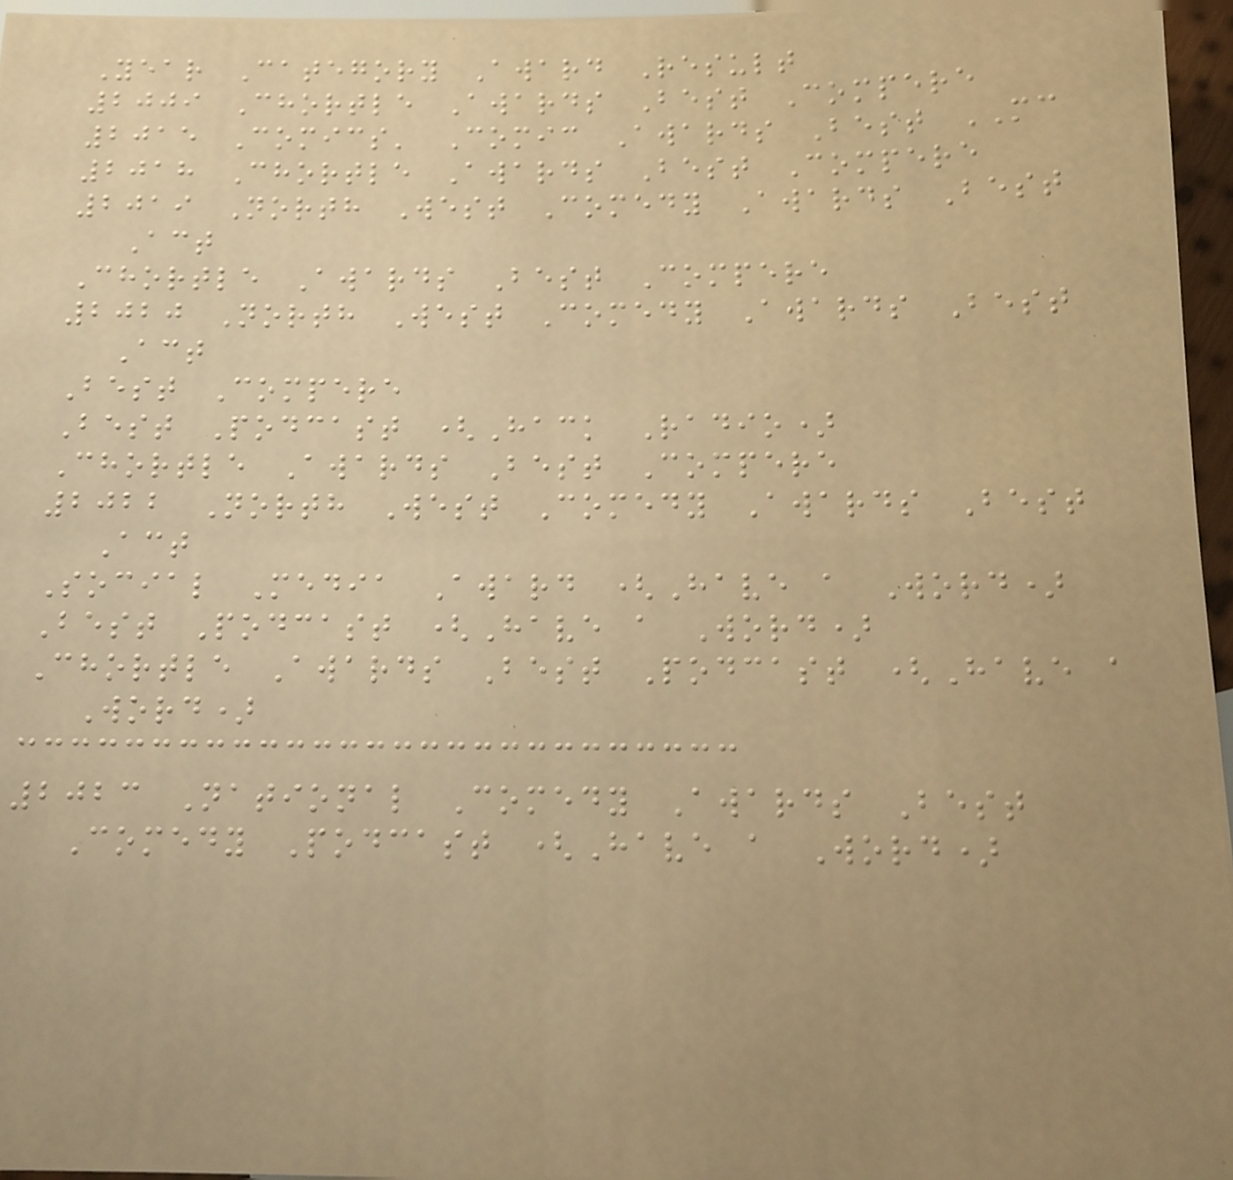Year Category Award Result
2009 Chortle Awards Best Compere
2015 Comics' Comic Awards Best MC
2018 Chortle Awards Best Compere
2019 North West Comedy Awards Best
Act
Chortle Awards Best Compere
2020 North West Comedy Awards Best
Act
Best Compere
Best Podcast (Hack Radio)
Chortle Awards Best Compere
2022 North West Comedy Awards Best
Act
Social Media Award (Have a Word)
Best Podcast (Have a Word)
Chortle Awards Best Podcast (Have a
Word)
2023 National Comedy Awards Best
Comedy Podcast (Have a Word)
